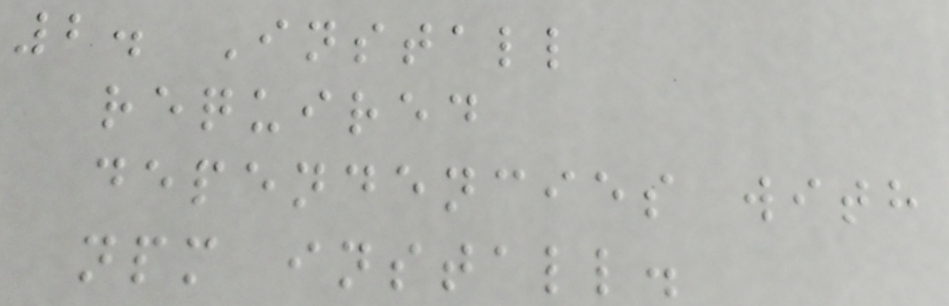2. Install
required
dependencies with
npm install.
